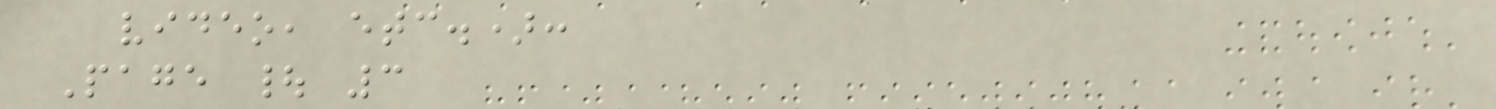video, etc.):
Page | 3
